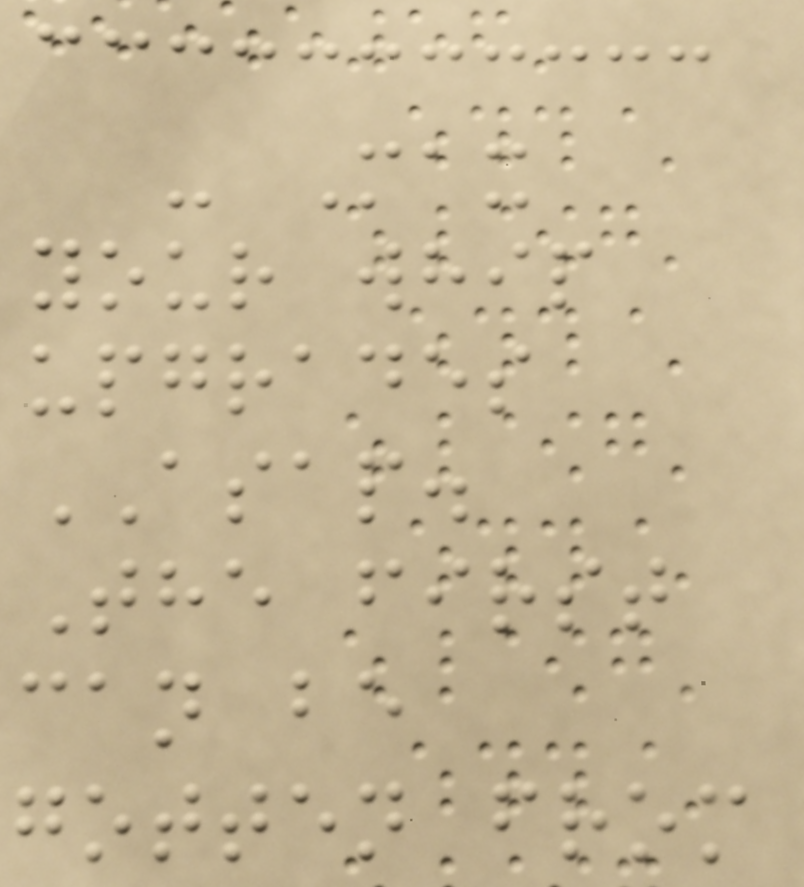- Max
your whip
upgrades
ASAP.
The first
can be
gotten from
